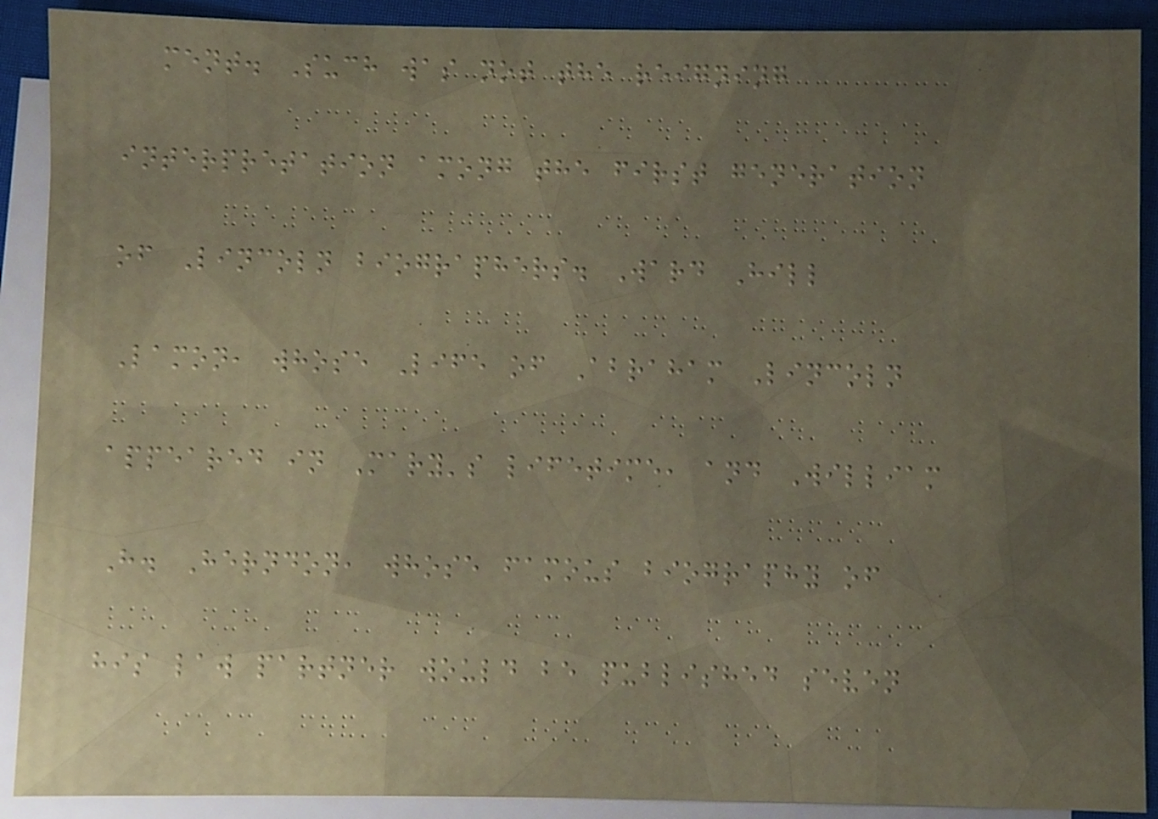ment. Such was not the reigning
interpretation among the first generation
of Lincoln biographers. Ward Hill
Lamon, whose Life of Abraham Lincoln
appeared in Mary's lifetime, and William
H. Herndon, whose famous biography of
his law partner would be published seven
